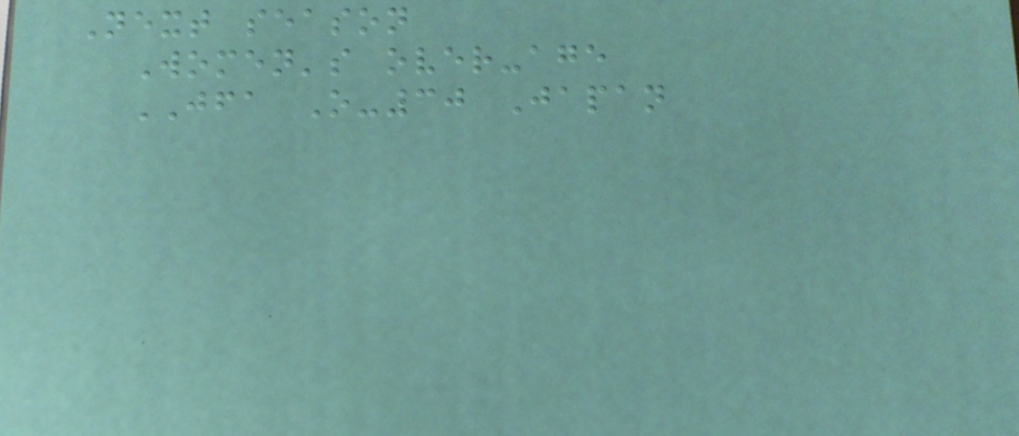Next season
Women's over-age
JFA O-30 Japan
